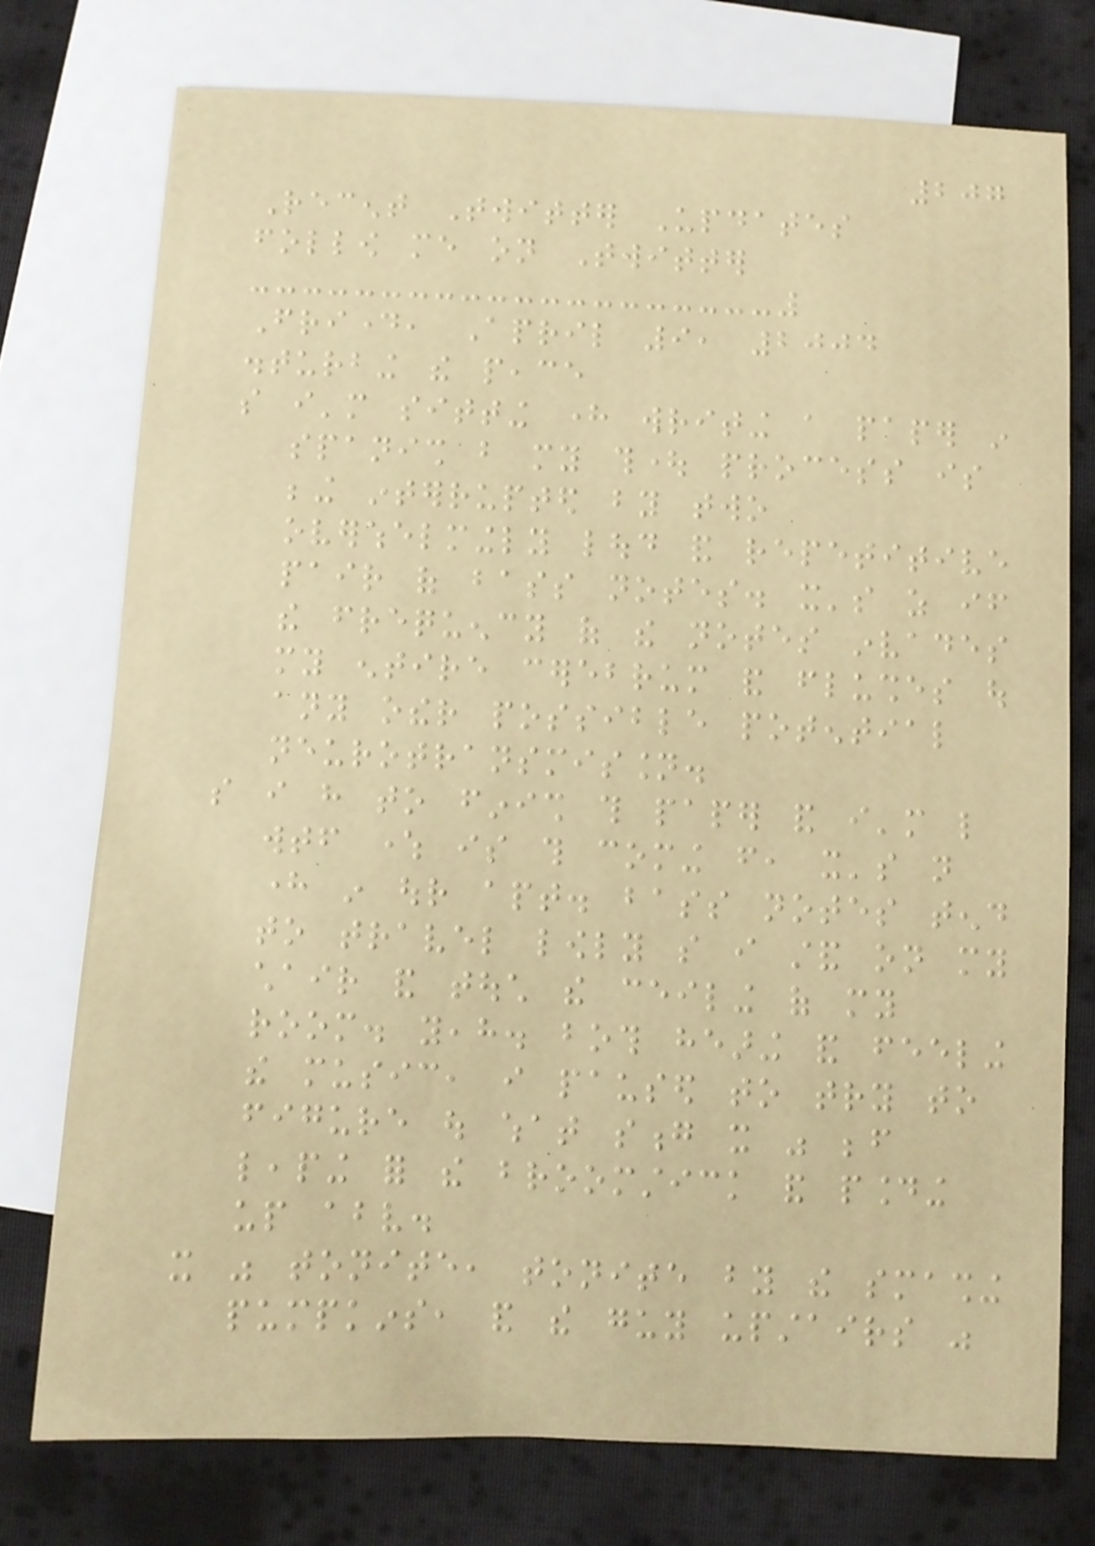207
Recent Twitter Updates
follow me on Twitter
Friday, April 9, 2004
disturbing the peace
so i'm sitting here writing a paper in
spanish but my thought process is
being interrupted by two
overwhelmingly loud and repetitive
pair of bass notes. it's as if
the frequency of the notes invades
my entire cerebrum and flushes out
any other possible potential
neurotransmission.
so i have to finish this paper and i'm like
wtf where is this coming from, it's not
here in our apt. bass notes tend
to travel lowly so i stand on my
chair and touch the ceiling of my
room. yeah. both hearing and feeling
the music, i paused to try to
figure out what song it was before
leaping for the broomstick and pounding
up above.
it was tonite, tonite by the smashing
pumpkins, and the guy upstairs was
